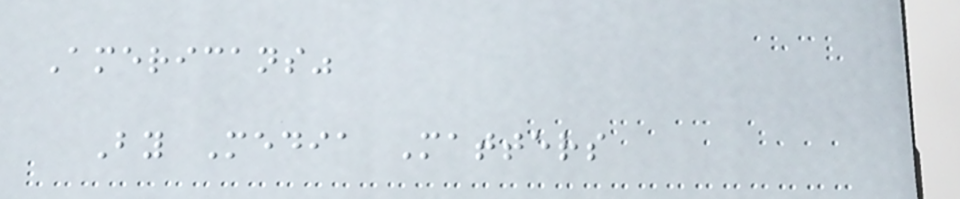Americans"
By Media Matters
